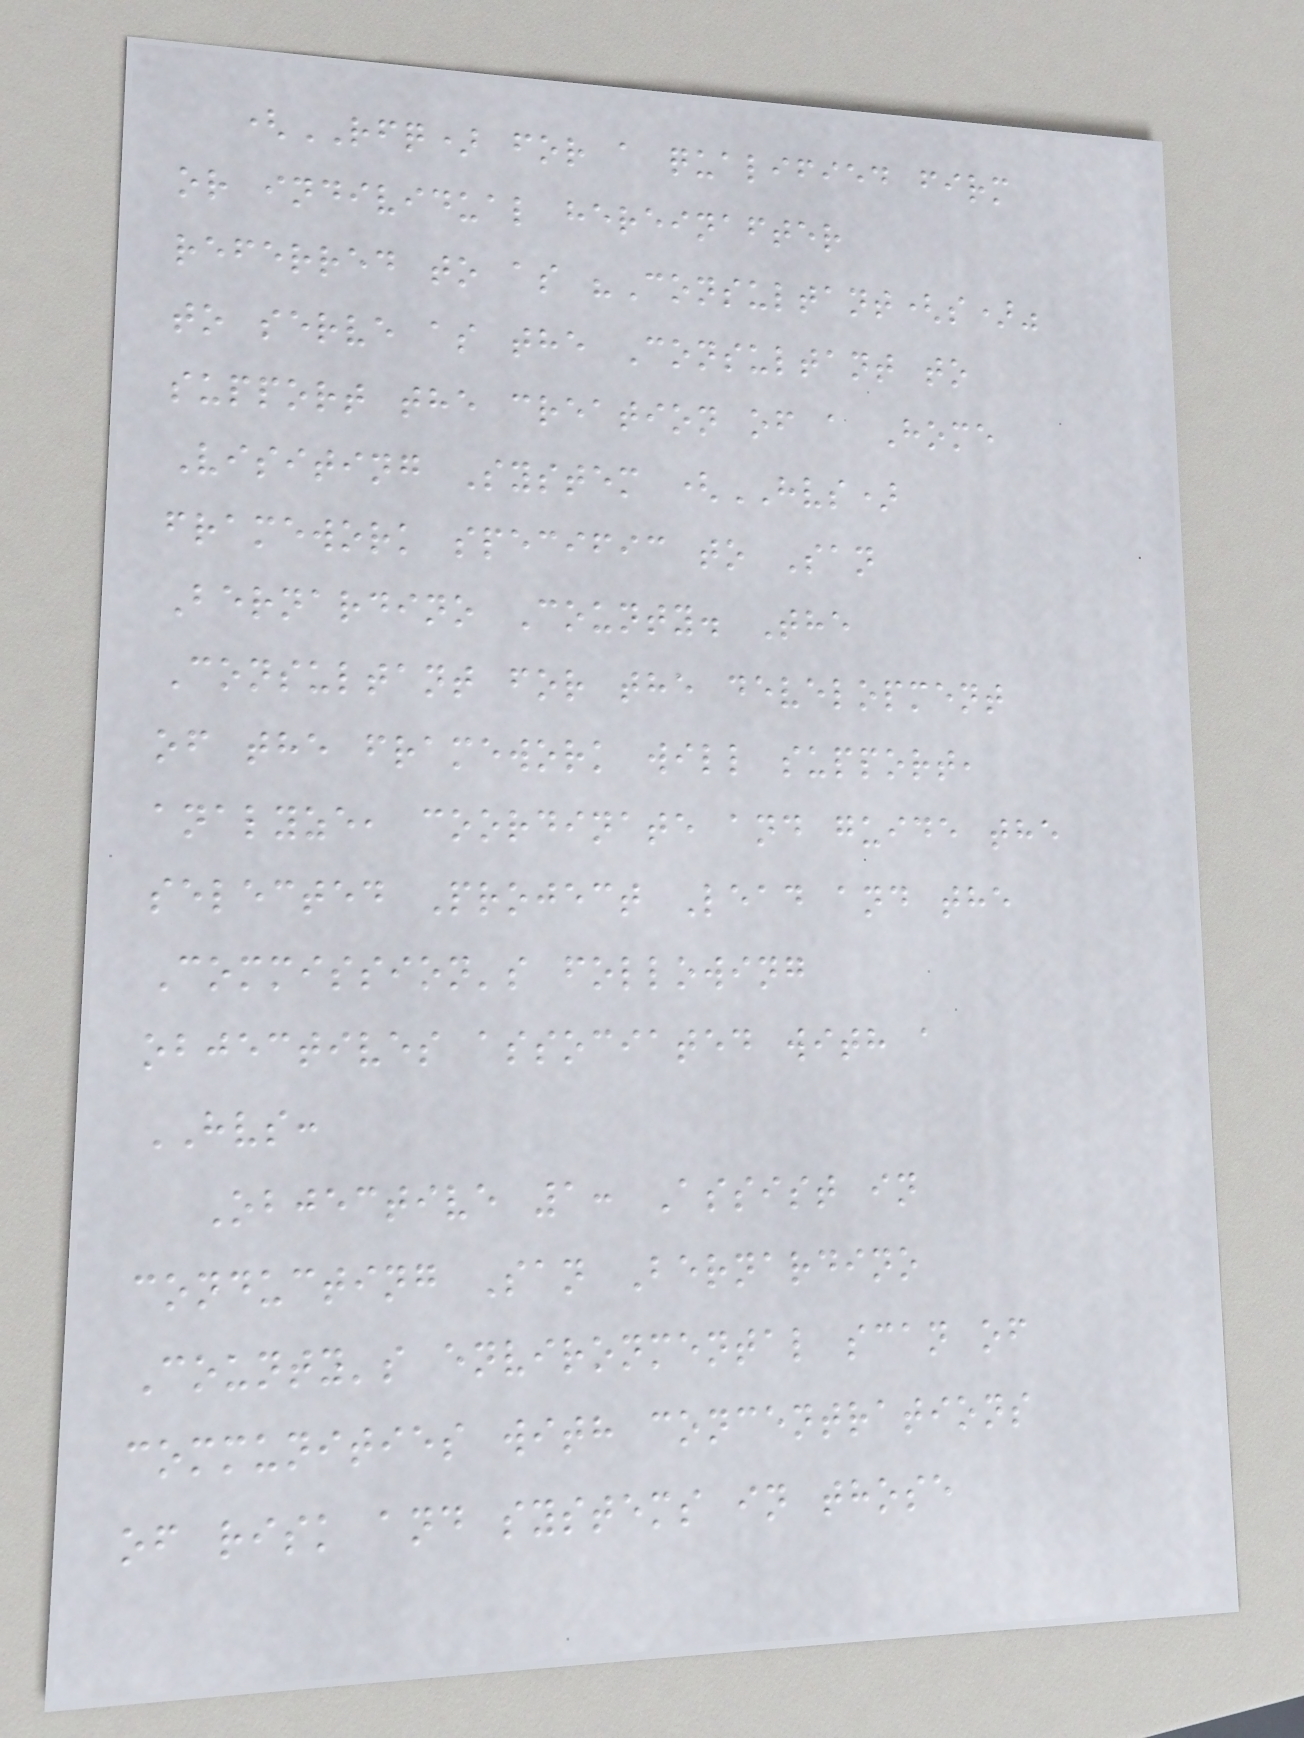(RFQ) for a qualified firm
or individual hereinafter
referred to as "Consultant(s)"
to serve as the Consultant to
support the creation of a Home
Visiting System (HVS)
framework specific to San
Bernardino County. The
Consultant for the development
of the framework will support,
analyze, coordinate and guide the
selected Project Lead and the
Commission's following
objectives associated with a
HVS:
Objective 1: Assist in
conducting San Bernardino
County's environmental scan of
communities with concentrations
of risk and systems in those
